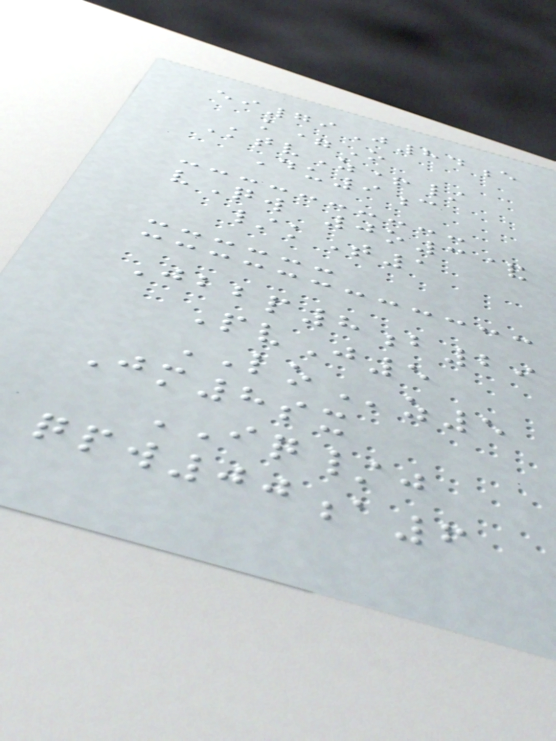ei79J84e
k=O
KtvZ+/
Du9c
vQw 0o3&
/kT1
Jbbp8b29
PvJ5
LOz5
Jm8sx
IQ/j
qpw00a6
